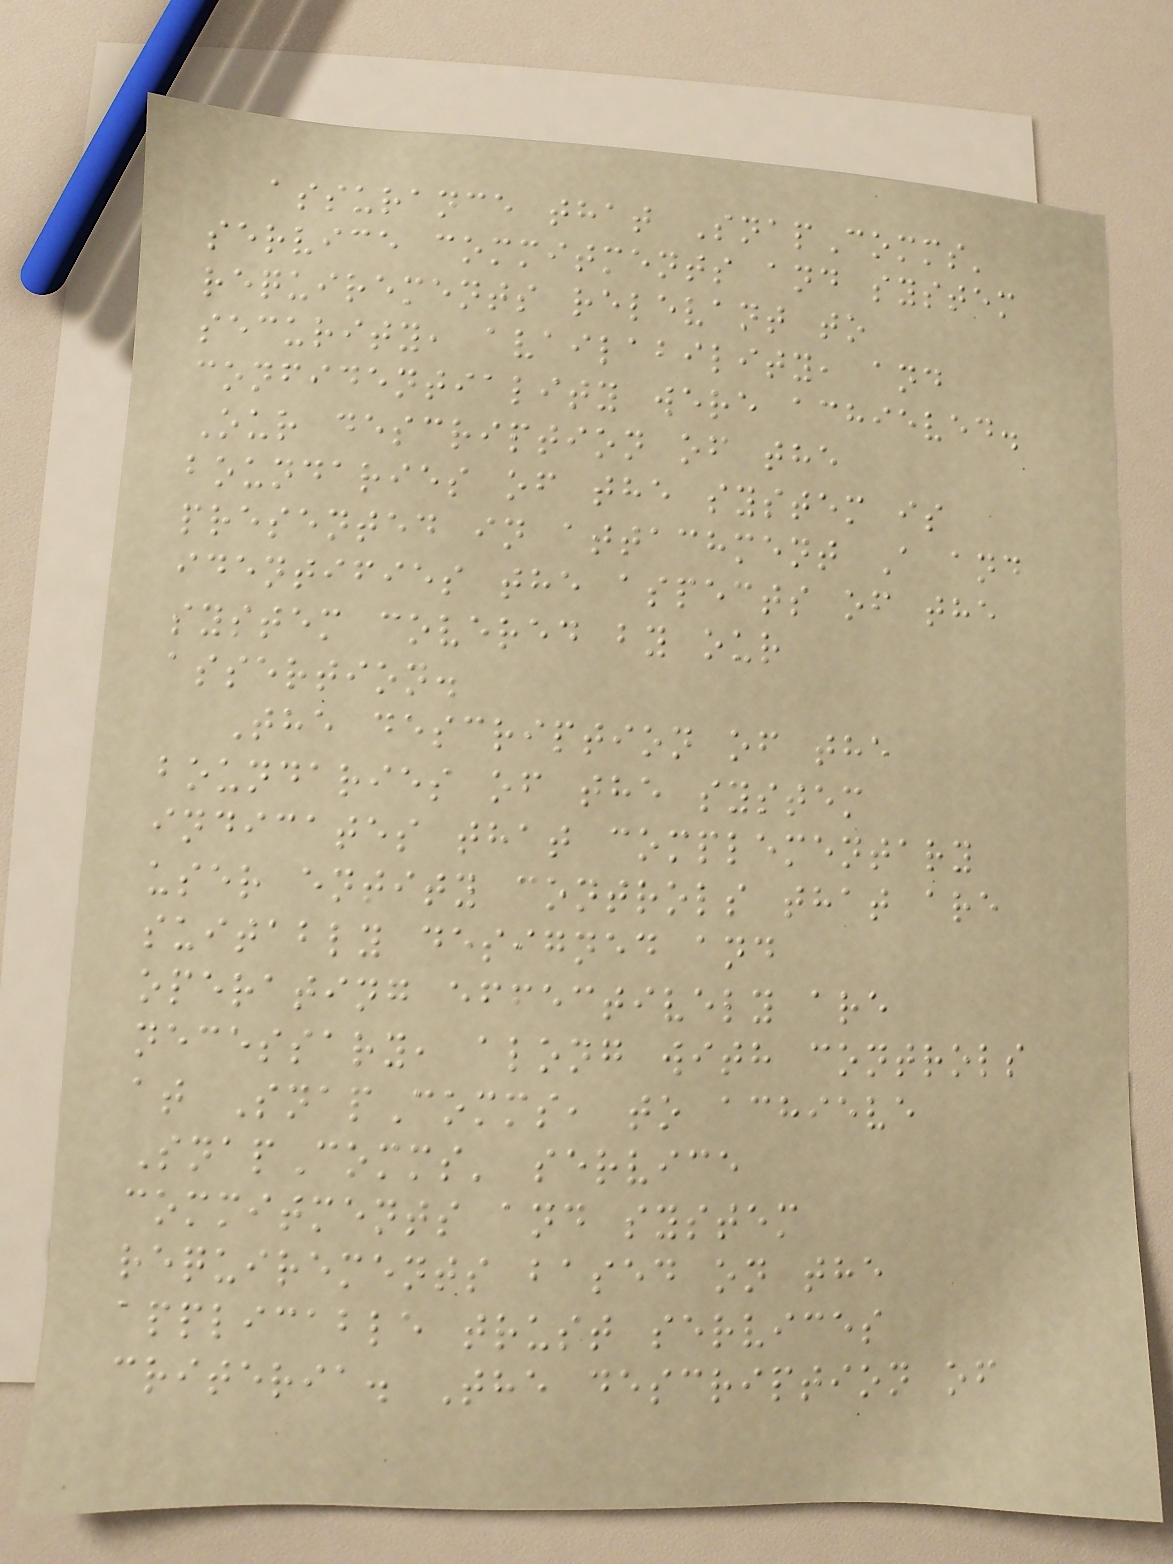assurance that SnapComms'
service commitments and system
requirements relevant to
security, availability, and
confidentiality were achieved.
Our description of the
boundaries of the system is
presented in attachment A and
identifies the aspects of the
system covered by our
assertion.
The description of the
boundaries of the system
indicates that complementary
user entity controls that are
suitably designed and
operating effectively are
necessary, along with controls
at SnapComms, to achieve
SnapComms' service
commitments and system
requirements based on the
applicable trust services
criteria. The description of
